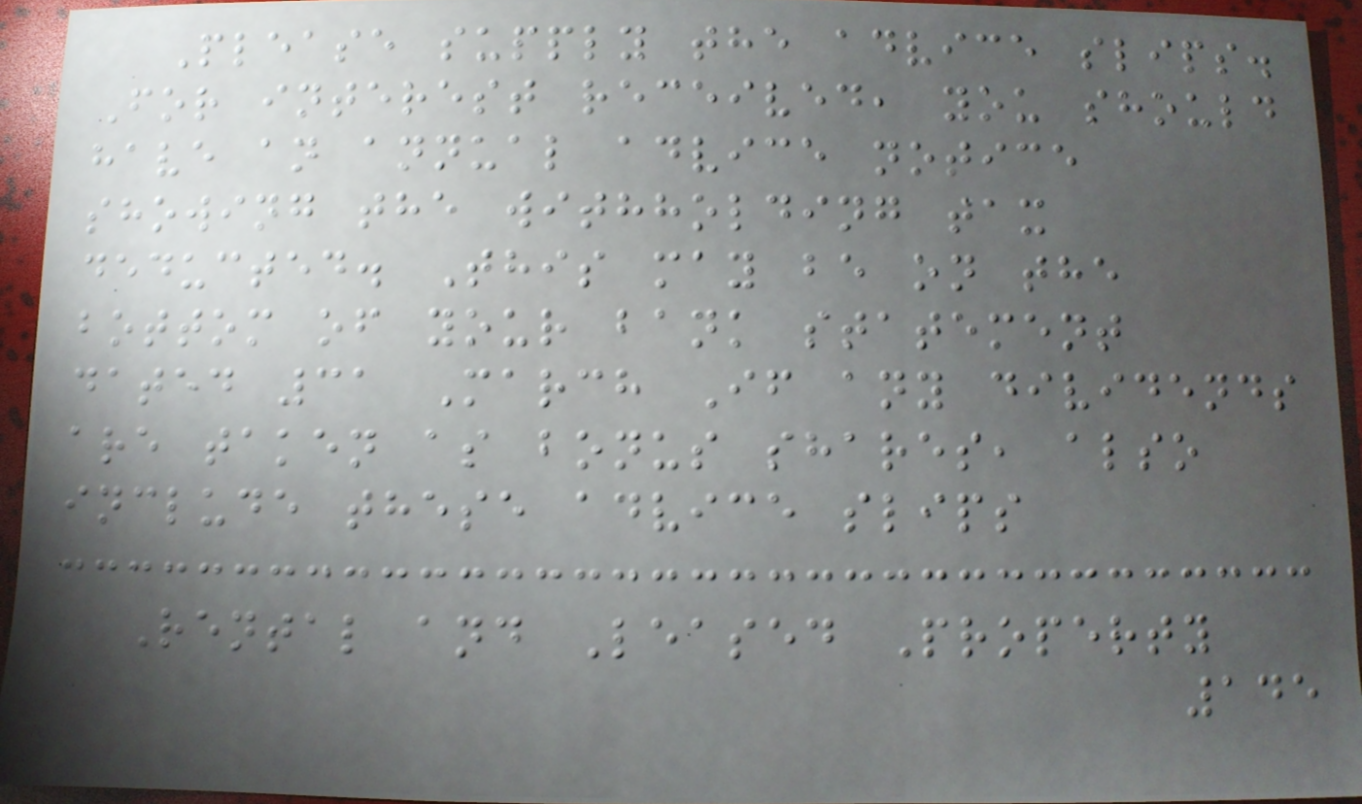Please supply the advice slips.
For interest received, you should
have an annual advice notice
showing the withholding tax
deducted. This may be on the
bottom of your bank statement
dated 31 March If any dividends
are taken as bonus shares, also
include these advice slips
Rental and Leased Property
145
